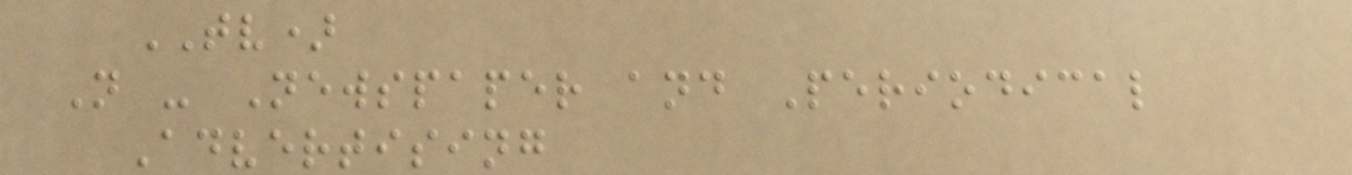TV)
N - Newspaper and Periodical
Advertising
